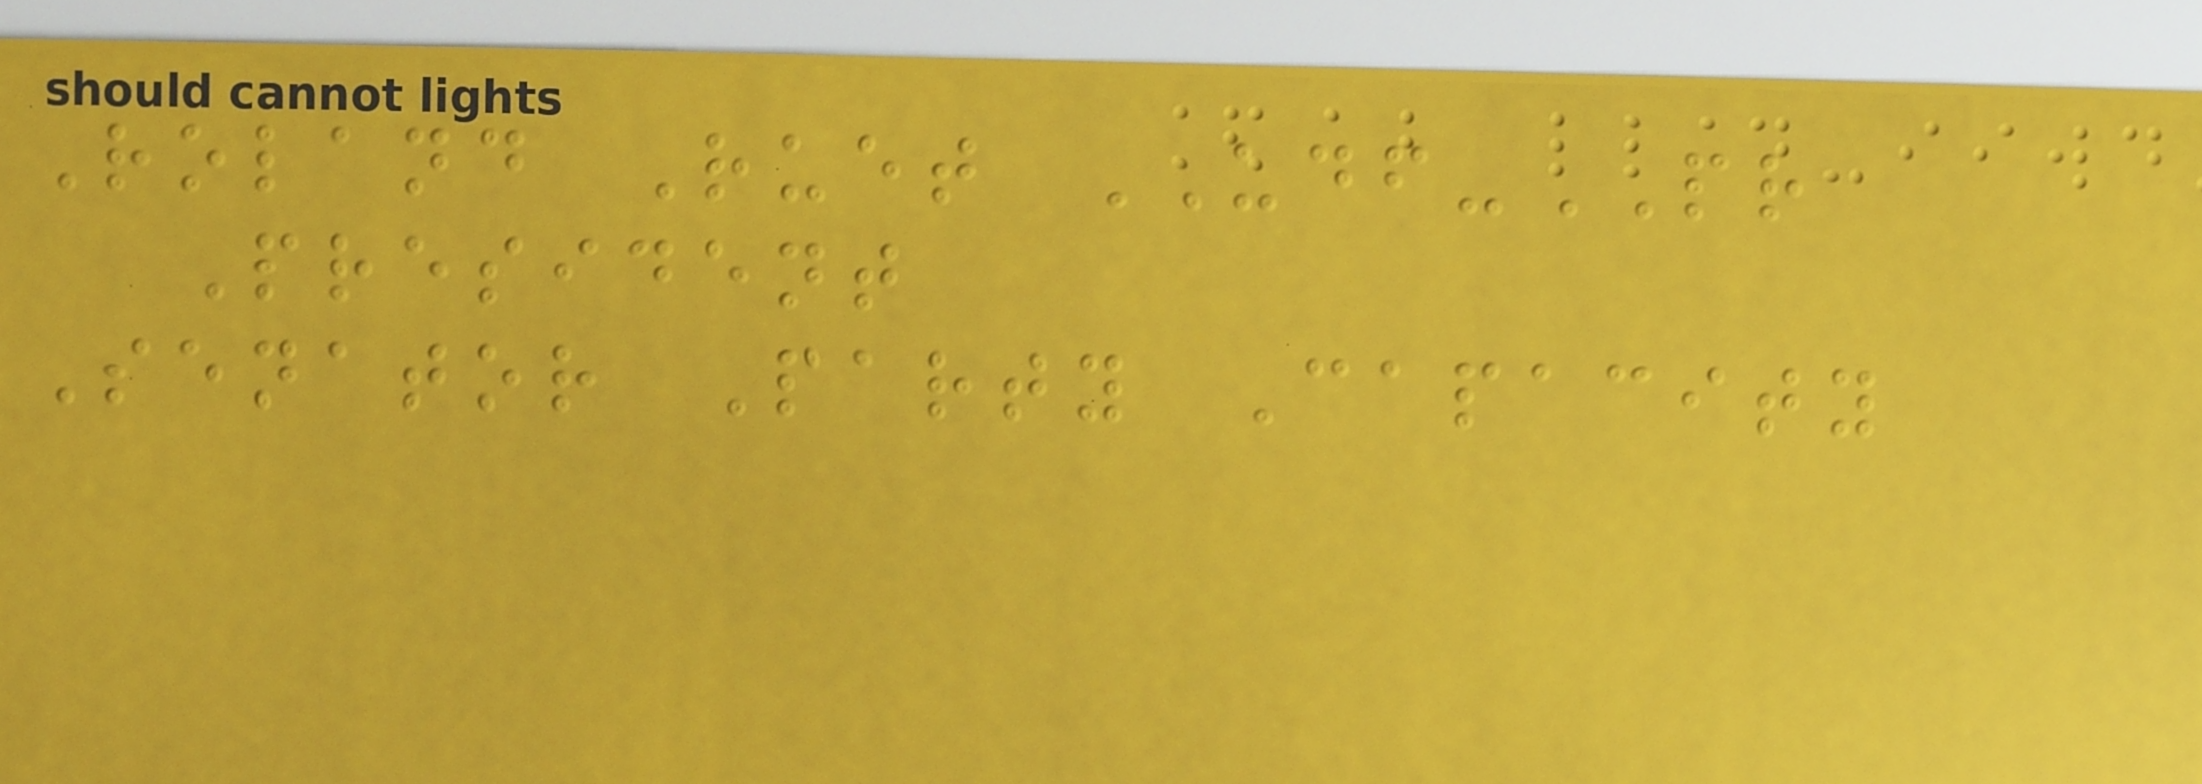Roland Ruet UDF-PR
President
Senator Party Capacity
